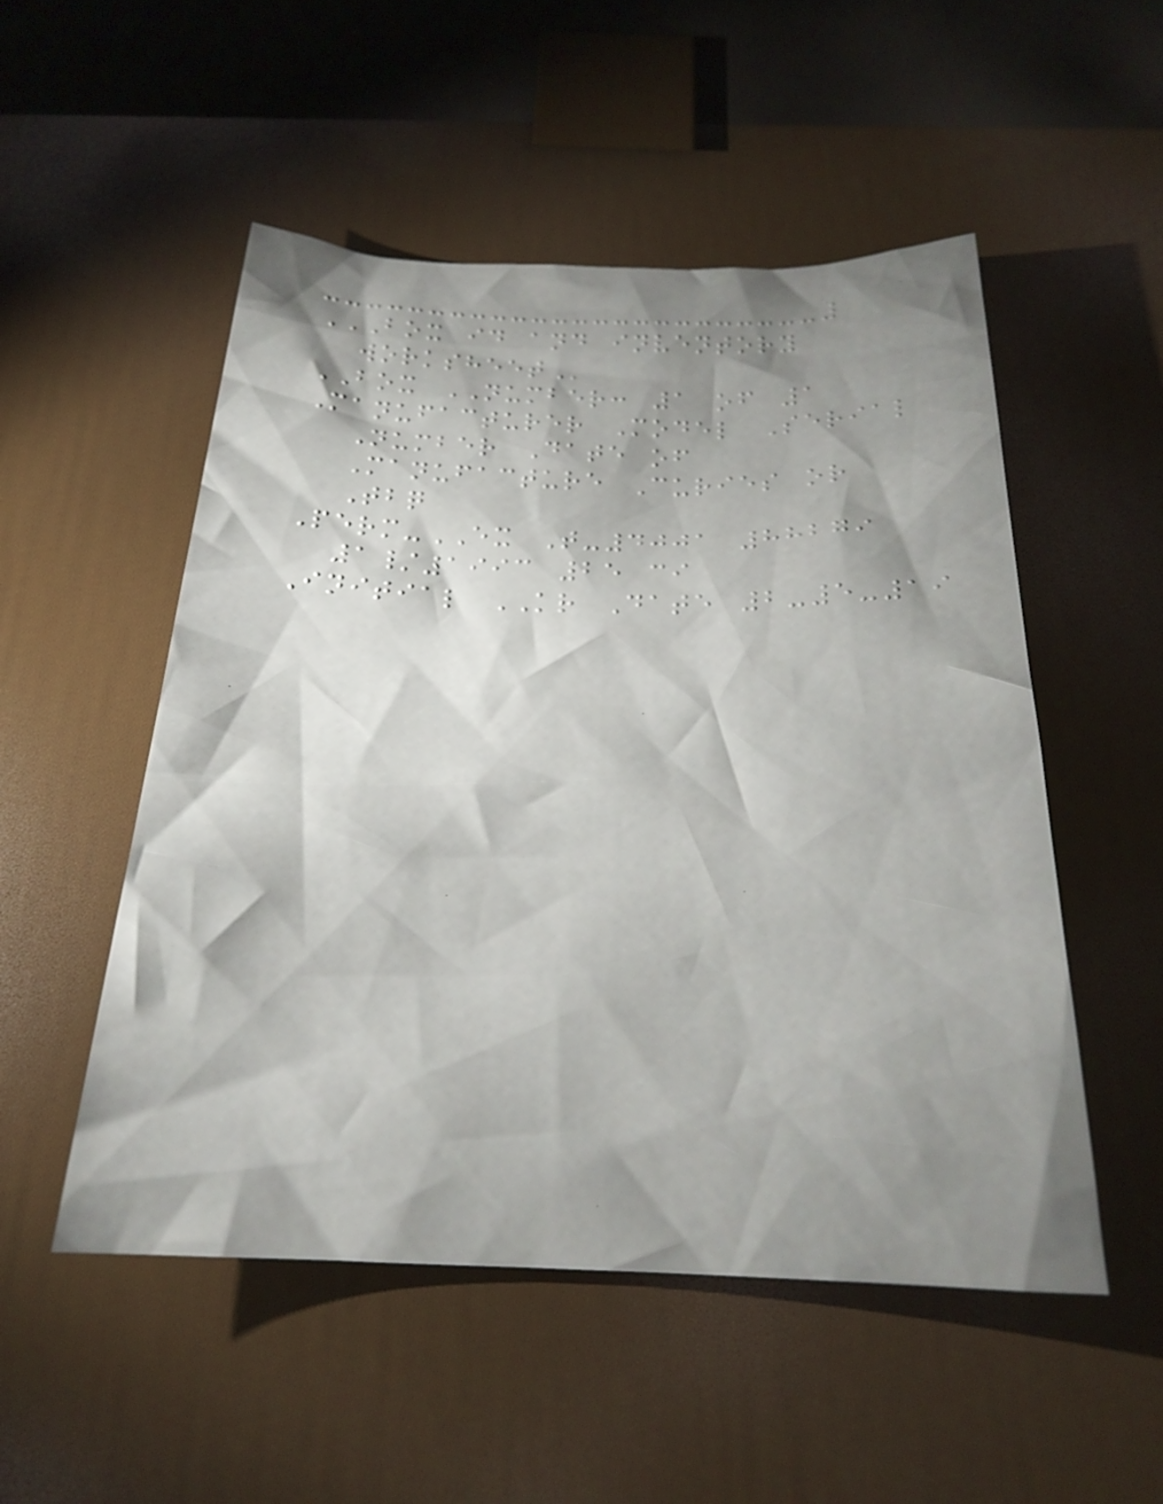BOX ID AND INVENTORY
WORKSHEET
BOX NUMBER: 1 of 1
Manufacturer Model Serial
Number Date of
Manufacture Curies or
Tbq
Perm-EX T-4001 88279
1/1993 25 ci
Initial KR Date 2-5-19
